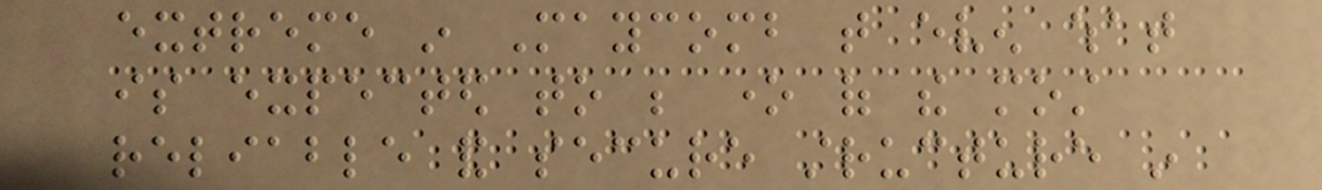extreme in Maycomb that even what
is expected to be one of the most
reliable and secure structure in
